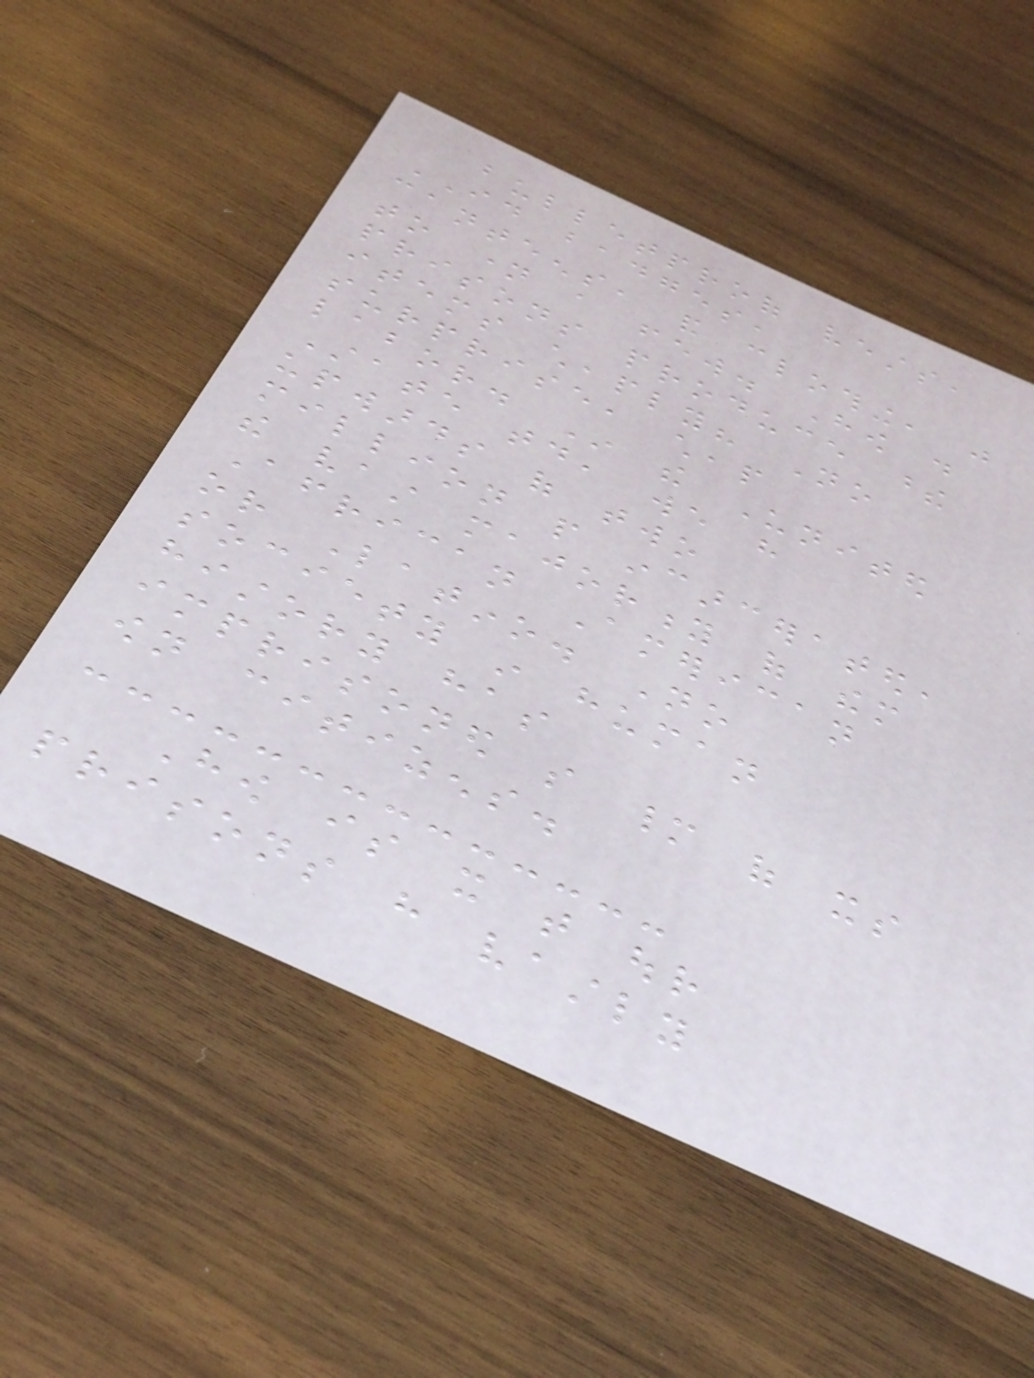bulletproof vests,
ID badges,
canteens, and clothing, just
to name a few. How do
prisons produce these
items cheaply? No
surprise, cheap
labor. In the United
State today, we have
upwards of two
million people incarcerated,
the vast majority of them
African American
or Latino. No
society in human
history has
imprisoned so many of its
own citizens.
How is it that our
prisons have vastly
